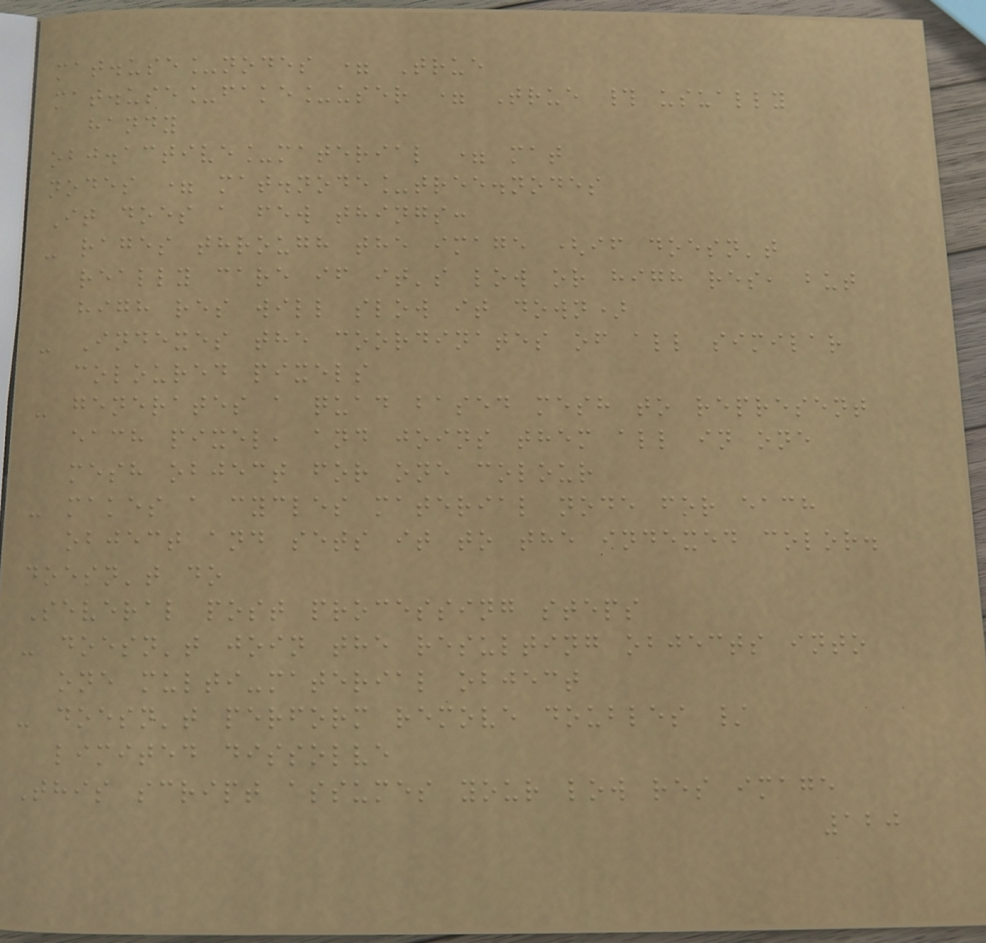mat.use_nodes = True
mat.use_fake_user = True # usually
handy
obj.active_material = mat
nodes = mat.node_tree.nodes
It does a few things:
- rages through the image (if doesn't
really care if it's low or high res, but
high res will slow it down)
- Indexes the coordinates of all similar
coloured pixels
- generates a quad based mesh to represent
each pixel, and joins them all in one
mesh object for one colour
- makes a cycles material node for each
object and sets it to the indexed color.
doesn't do
Several post processing steps
- doesn't join the resulting objects into
one multi-material object
- doesn't perform remove doubles /
limited dissolve
This script assumes your low res image
120
